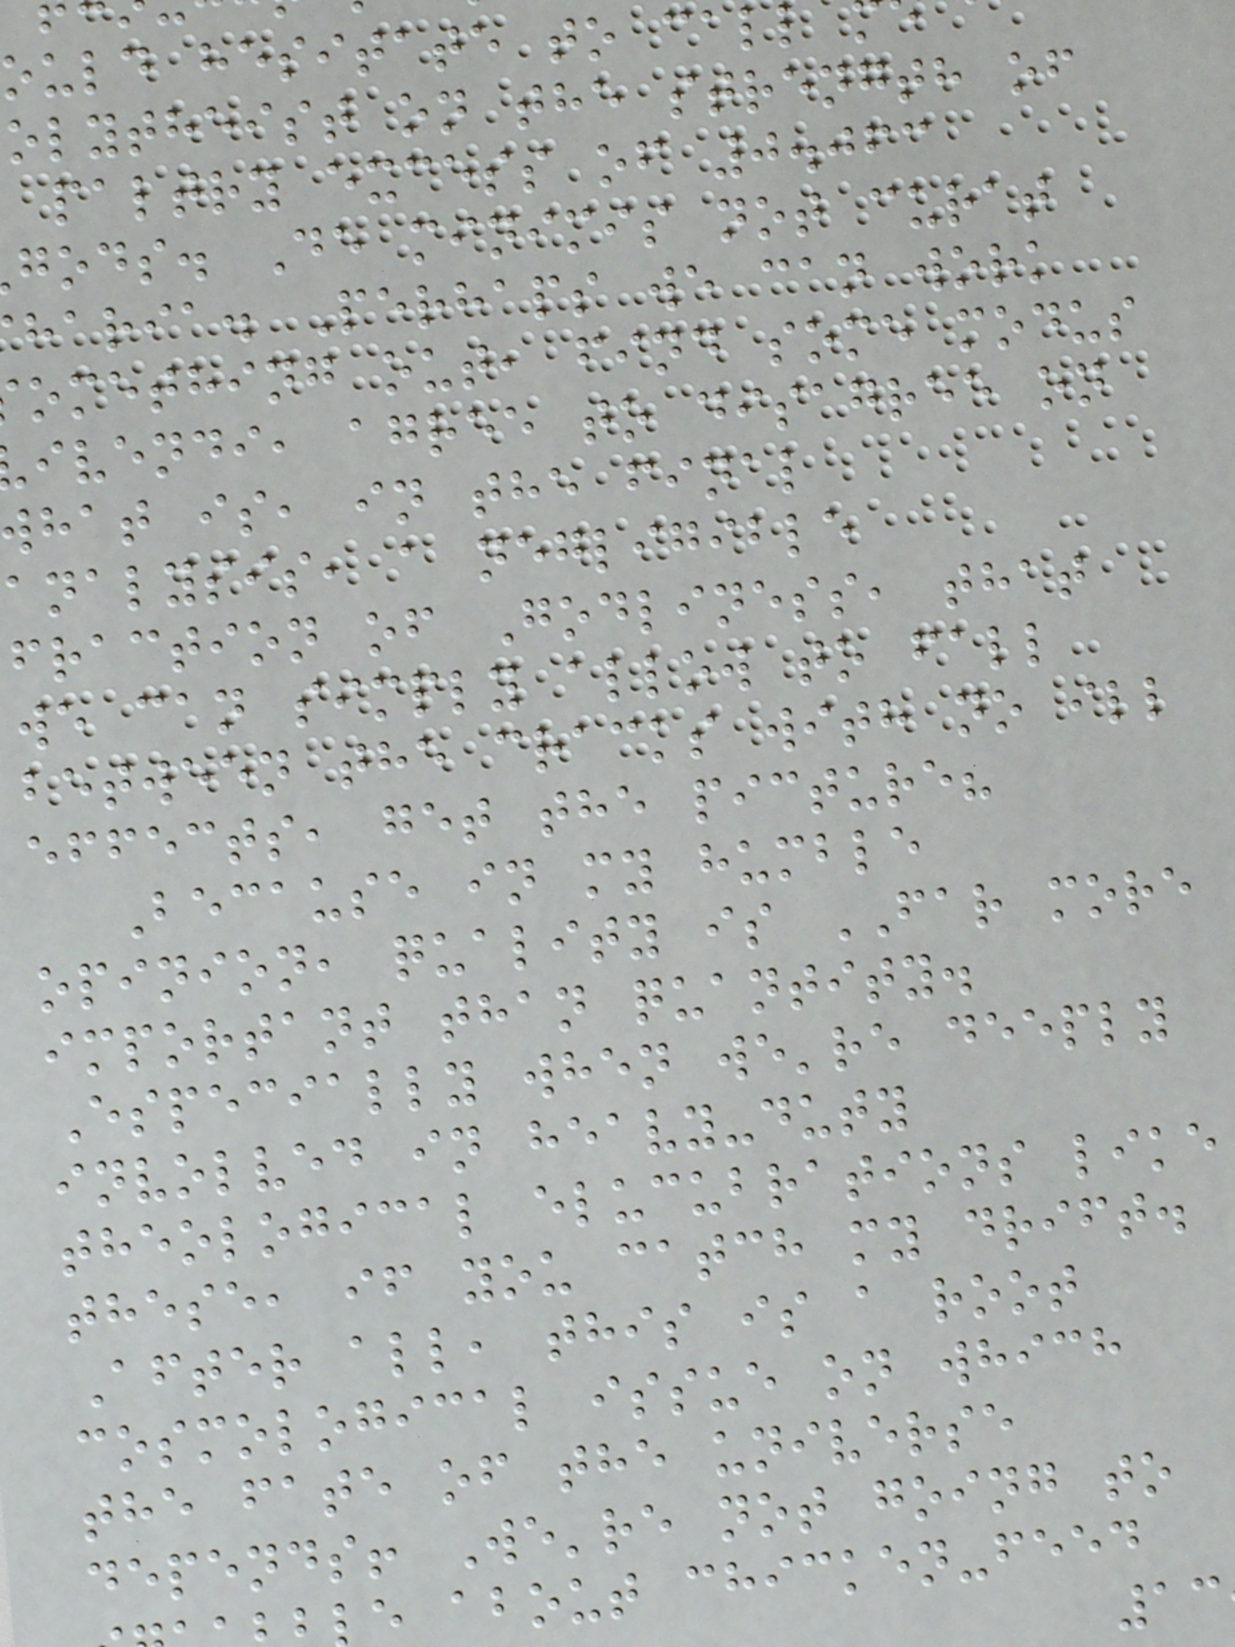ould hesitate to call
olytheist on the strength of
paltry excess of 0.063
gods. De minimis not curat
haria. Perhaps we can work
omething out, find some modus
ivendi, agree to disagree on
hat is, in the final
analysis, a negligible
fraction of Godliness, that
we can simply allow to fall
between the cracks with no ill
effects, get the picture?
Because in my humble
opinion, quality is FAR more
important than quantity.
Especially when we're deeply
involved in heavy-duty
theological elucubrations like
these, if you catch my drift.
After all, this is a root
cosmological issue on which
the fate of the universe
depends! We're not going to
e about chicken-feed
